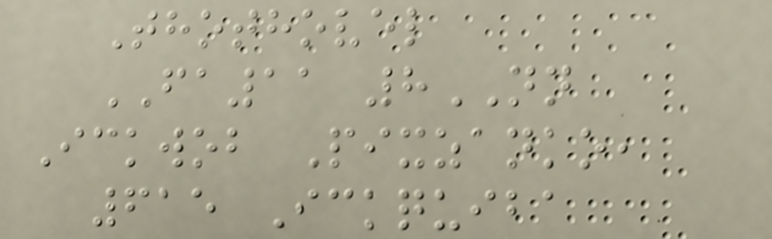Thothovel
FA11 8NN
Ickwob Pixzanko,
615 Ickquiba
